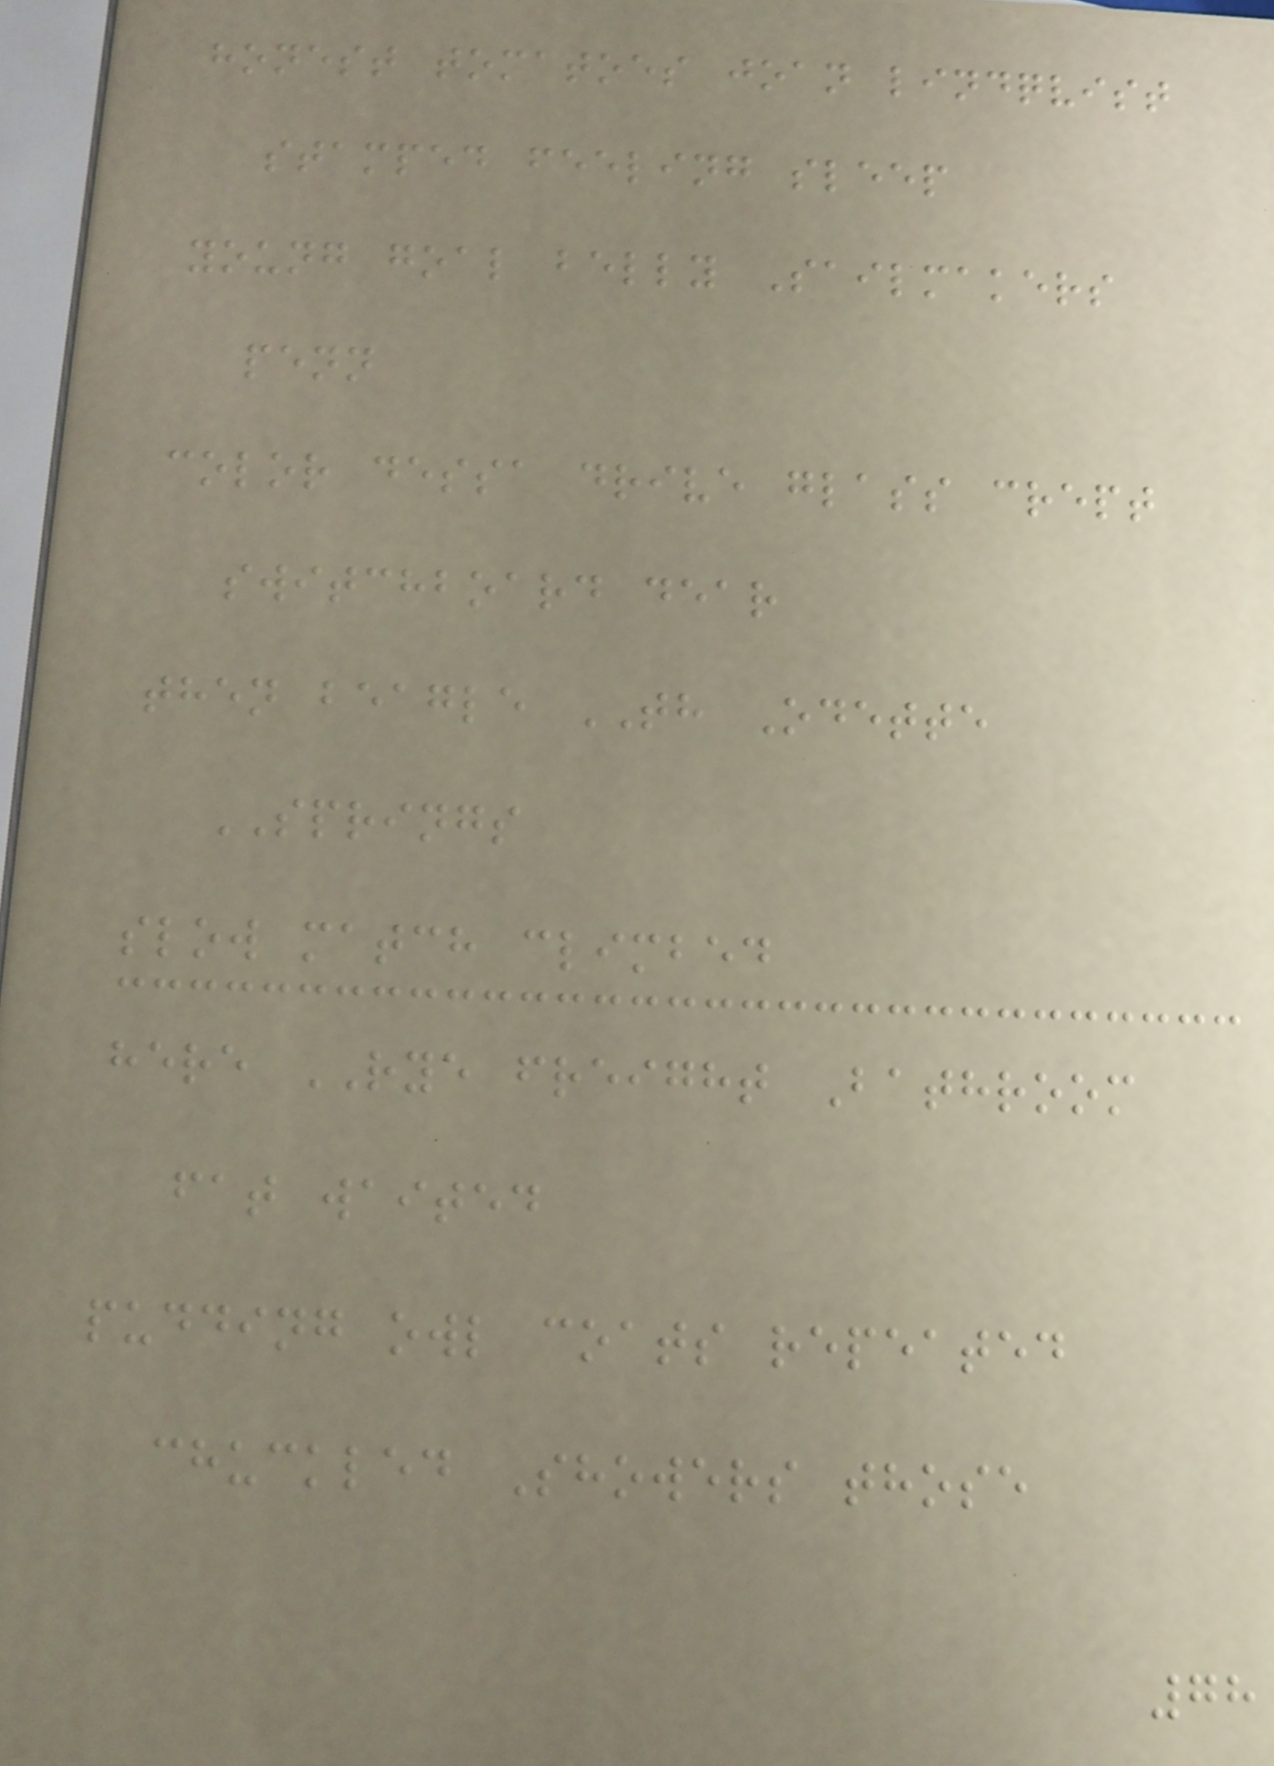honest tomatoes joan lindqvist
stamped feeling sleep
young goal belly Sailmakers
penn
color dessa drive glass crept
switchboard dear
then beagle TH Odette
SPRINGS
slow match climbed
here RYE freight Bathroom
fat waited
pudding owl coats repeated
chuckled Showers those
78
